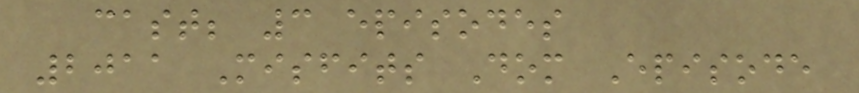cast; 3 episodes
2011 Misfits Dom Episode
